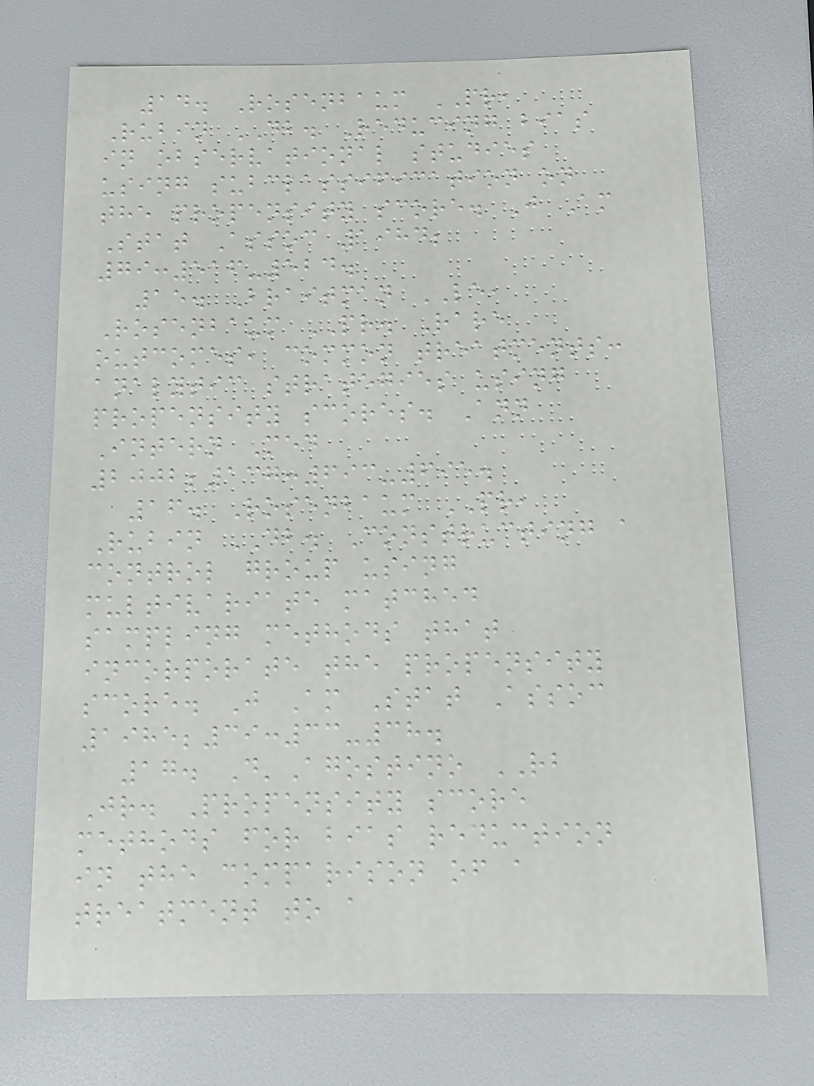14. Rosenbaum PR,
Rubin DB. Reducing bias
in observational studies
using subclassification on
the propensity score. J Am
Stat Assoc 1984;
79:516-524.
15. Braitman LE,
Rosenbaum PR. Rare
outcomes, common treatments:
analytic strategies using
propensity scores. Ann
Intern Med
2002;137:693-695.
16. Rosenbaum PR,
Rubin DB. Constructing a
control group using
multivariate matched
sampling methods that
incorporate the propensity
score. J Am Stat Assoc
1985;39:33-38.
17. D'Agostino RB
Jr. Propensity score
methods for bias reduction
in the comparison of a
treatment to a
